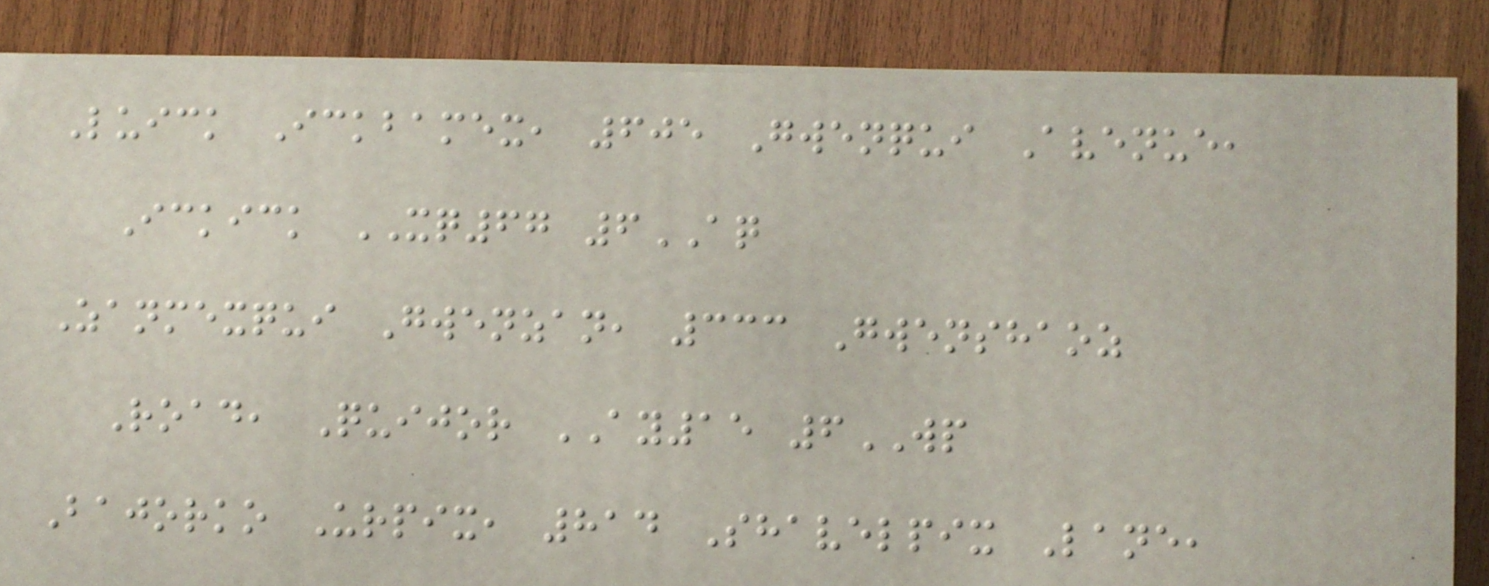Luick Ickbamex, 605 Gwenqui Avenue,
Ickick XQ67 6AQ
Zanmexqui Gwenzan, 333 Gwenshaoz
Road, Quijor AY15 6WP
Bajorko Urpix, 814 Shavelpix Lane,
